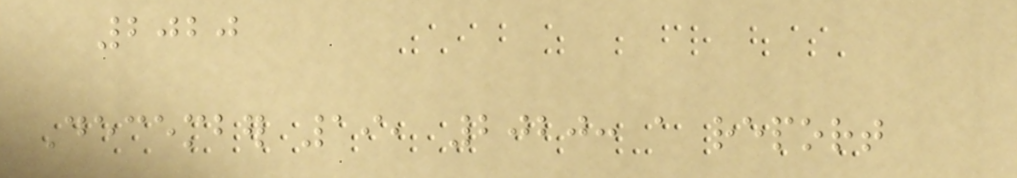2020
December 19, 2020: a report
